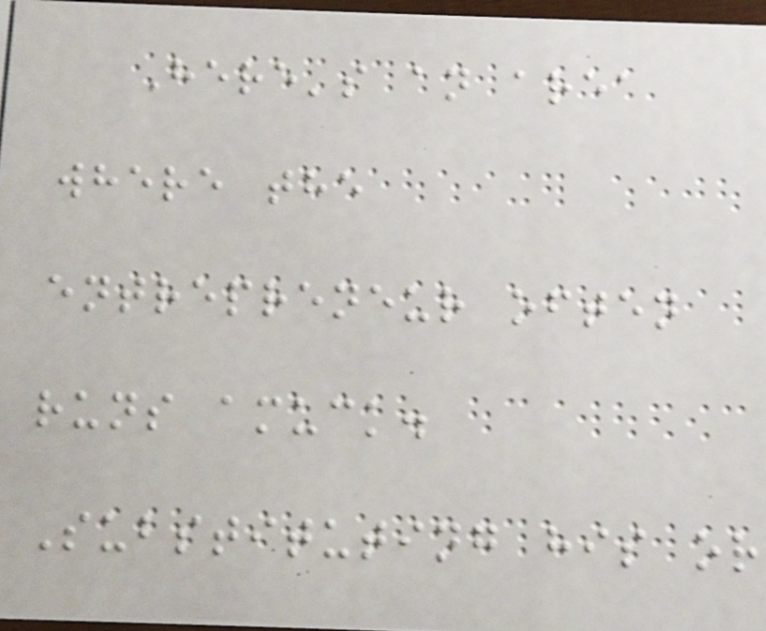Here's an area
where the
entrepreneur often
runs amuck.
Substituting his or
